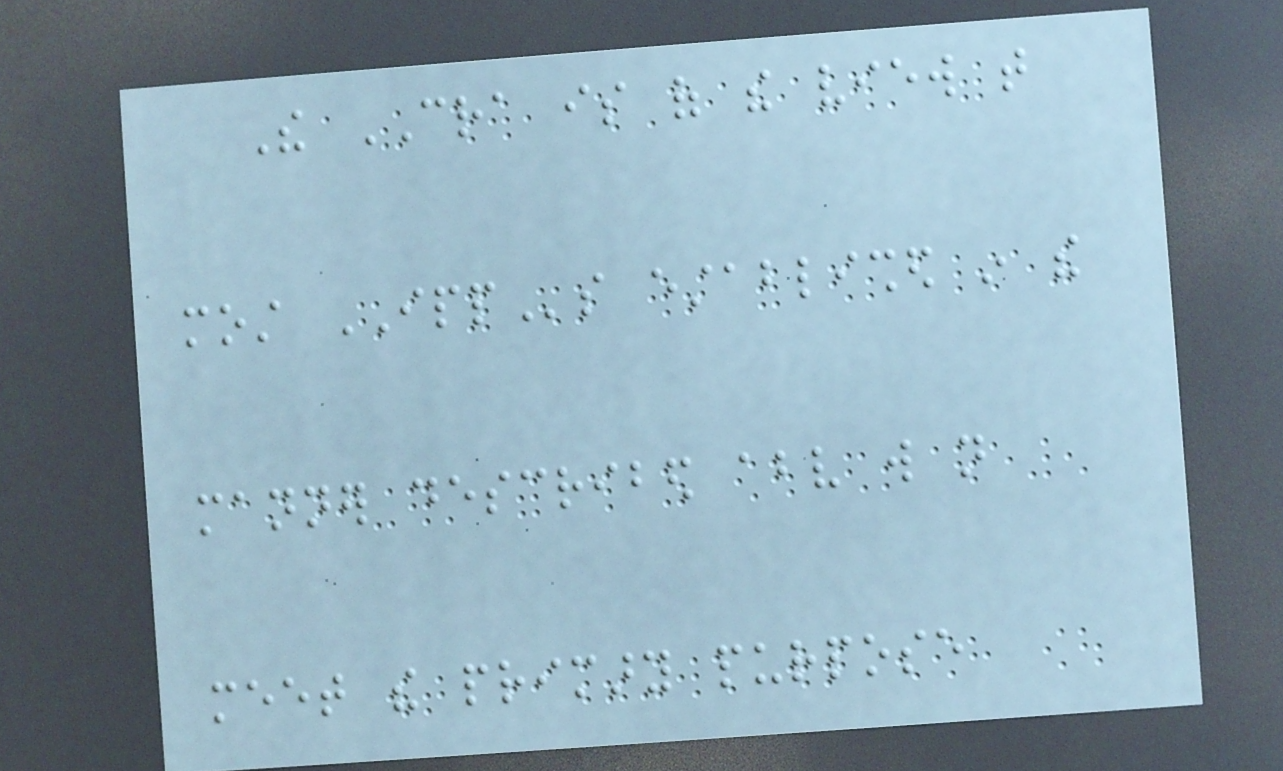The CRA is of the view that
most IPPs established in the
manner described above will not
meet the primary purpose
